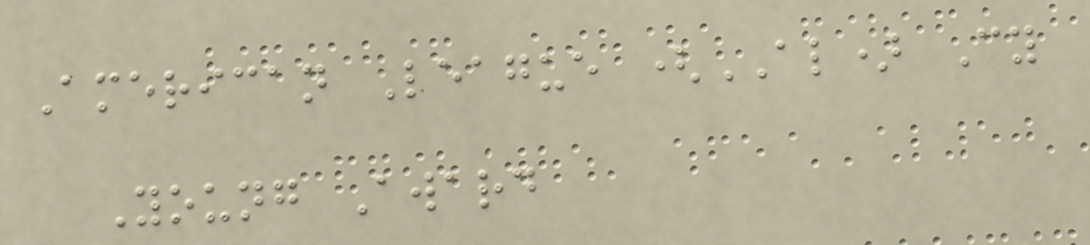American League (AL) Cy
Young Award
